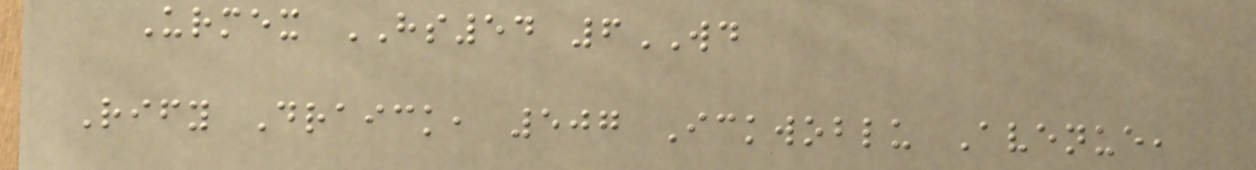Urmex HS54 6WD
Rify Draick, 507 Ickwoblu Avenue,
